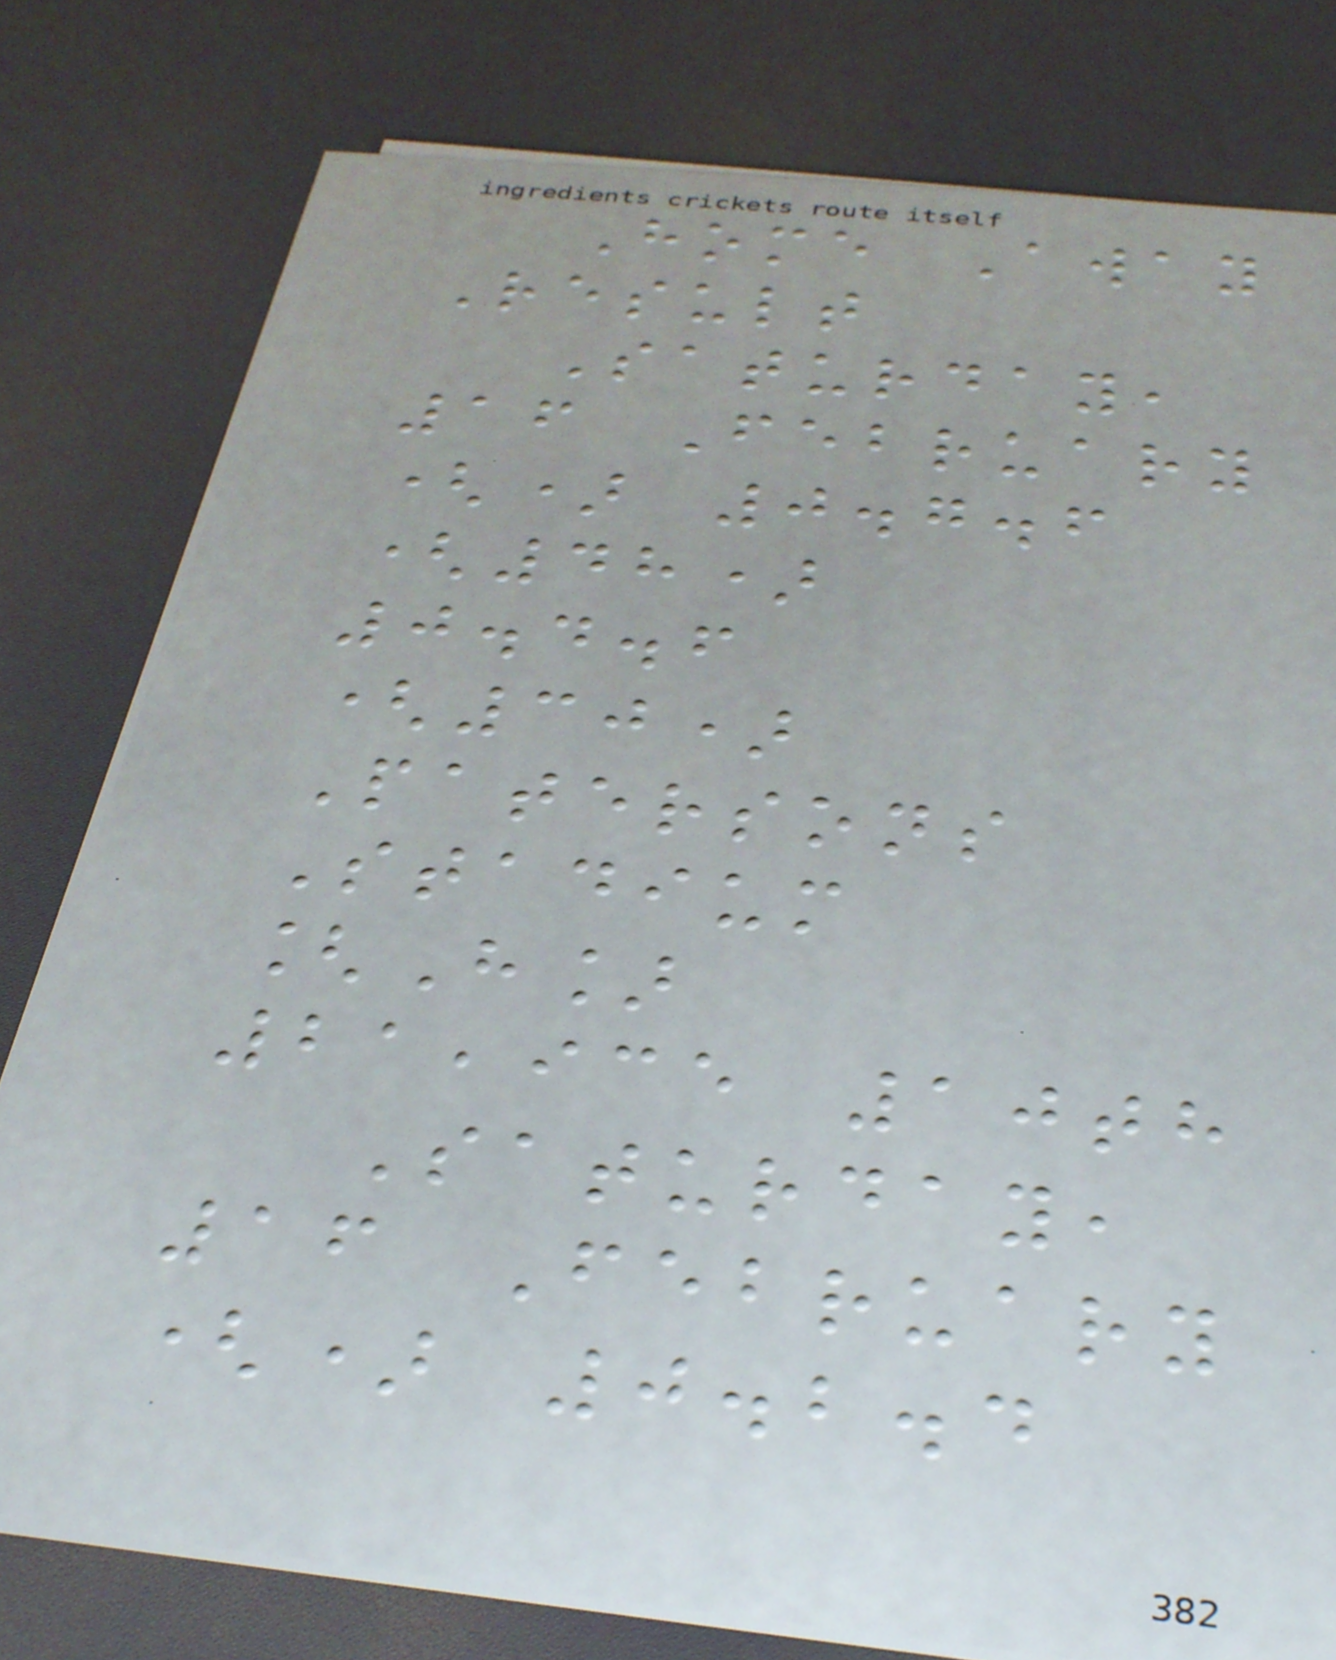Home Away
Result
Saturday,
16 February
() 0.7.6
(48)
0.4.6
(30)
Patersons
Stadium
[H]
21,935 10th
Saturday,
16 February
() 0.2.4
